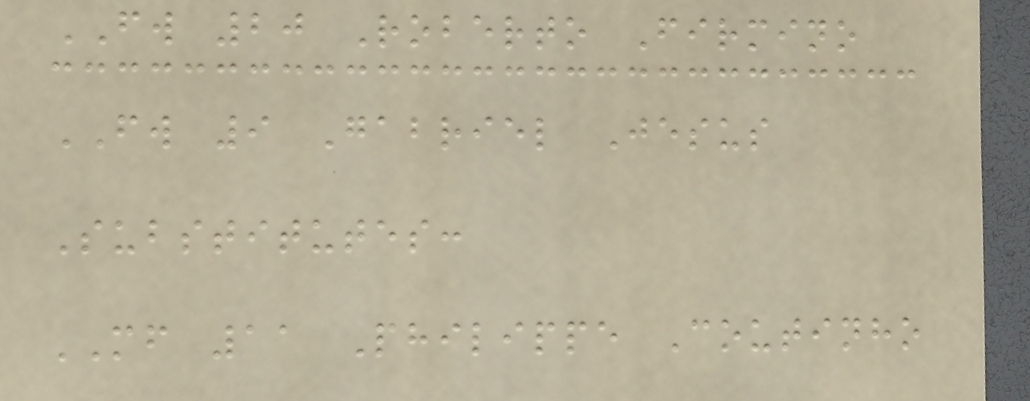FW 20 Roberto Firmino
FW 9 Gabriel Jesus
Substitutes:
MF 11 Philippe Coutinho
